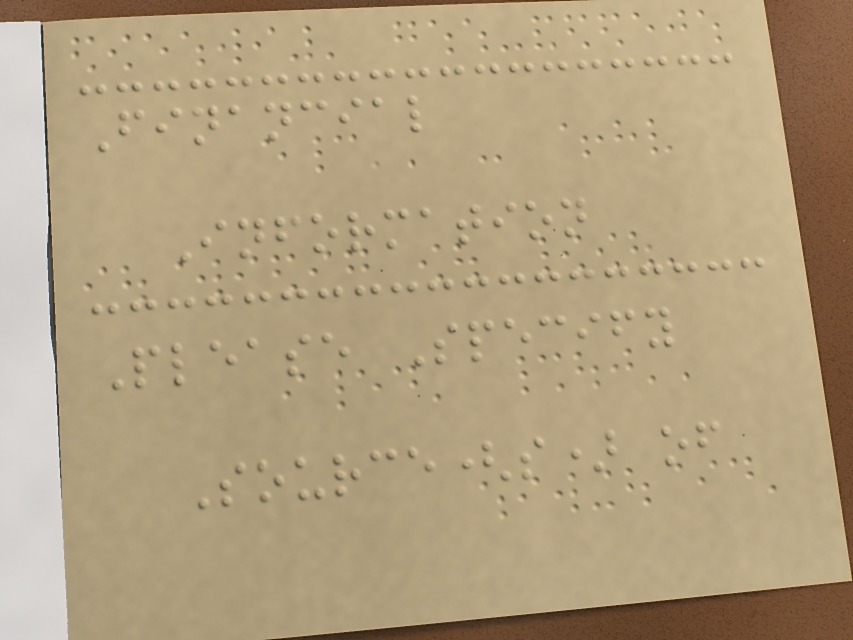Financial
Information
Please Specify
Source(s) of
